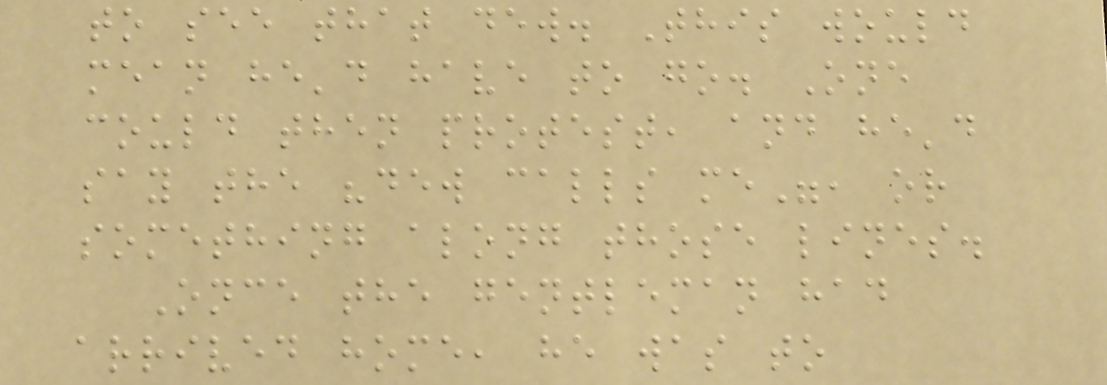to see that dew. This would
mean he'd have to go. One
could then protest, and he'd
say the "dew calls me", or
something along those lines.
Once the gentleman had
arrived home, he was to
